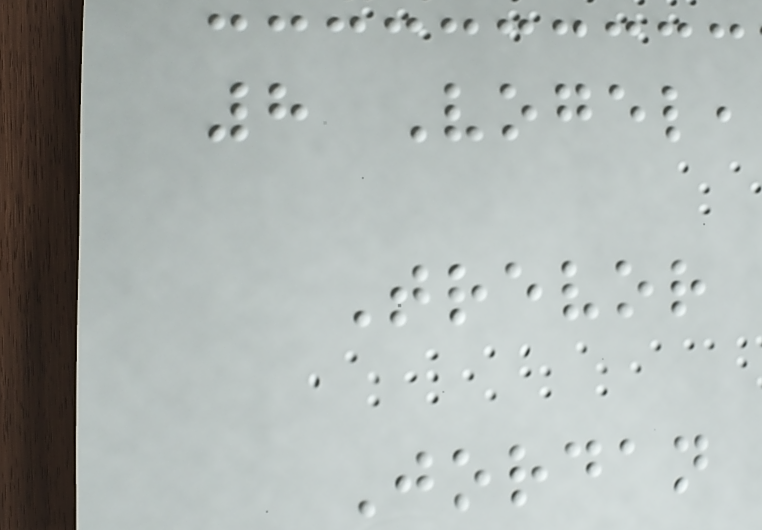8 Vogel,
Trevor
Jordan
